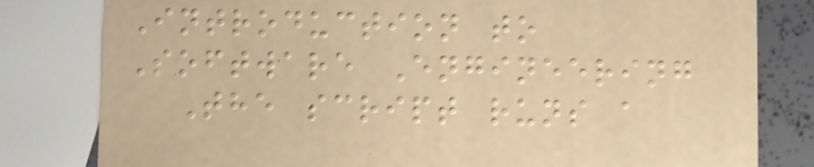Introduction to
Software Engineering
The script runs a
